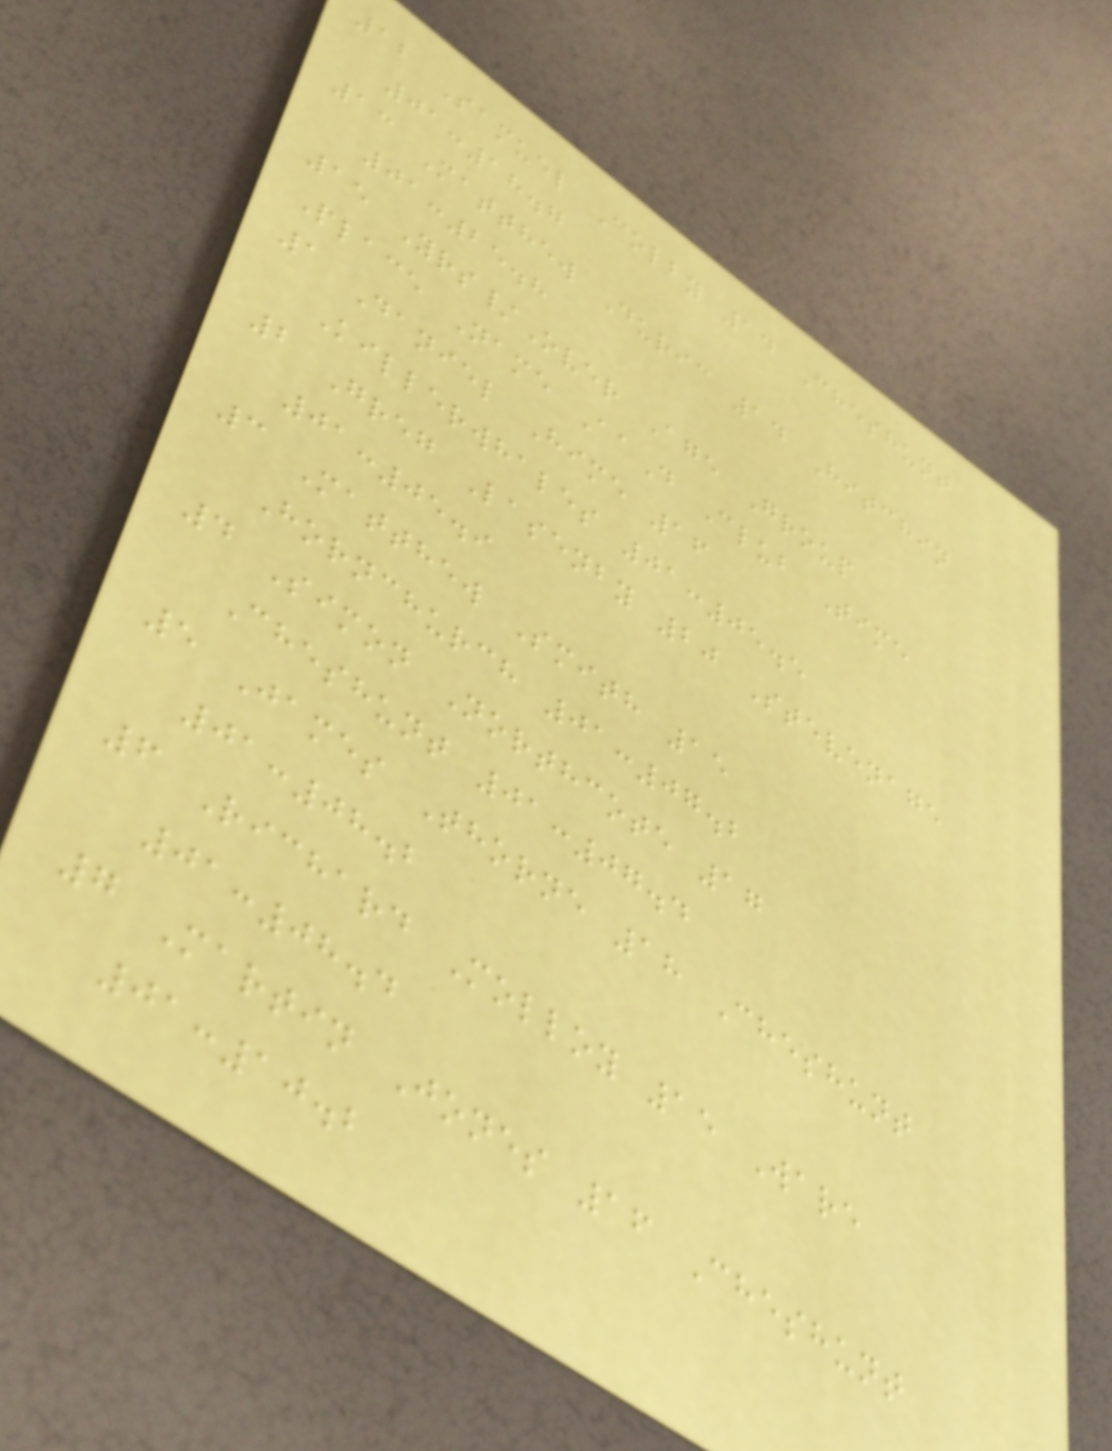12 Samuel Colby 14 Cheshunt
01:18.7
13 Matthew Duric 14 Hitchin
01:25.8
15 Yrs/Over Age Group
Place Name AaD Club Time
1 Daniel Hime 16
Killerwhales 01:05.5
2 Greg Lasenby 20 Stevenage
01:05.9
3 Matthew Smith 15
Hornchurch 01:07.2
4 Simon Northcote 17
Cheshunt 01:07.4
5 James Thorne 18 Cheshunt
01:08.2
6 Richard Molloy 15 Ware
01:08.4
7 Martin Jones 16 Cheshunt
01:10.2
